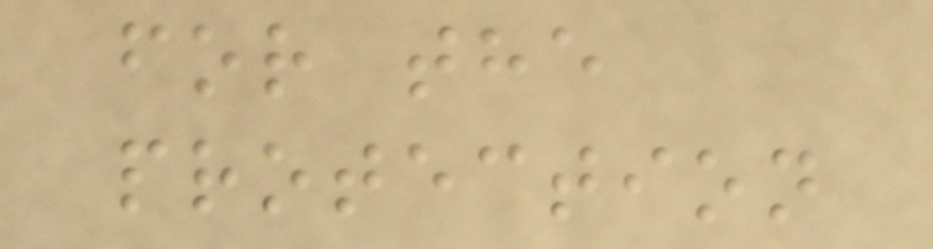for the
protection
